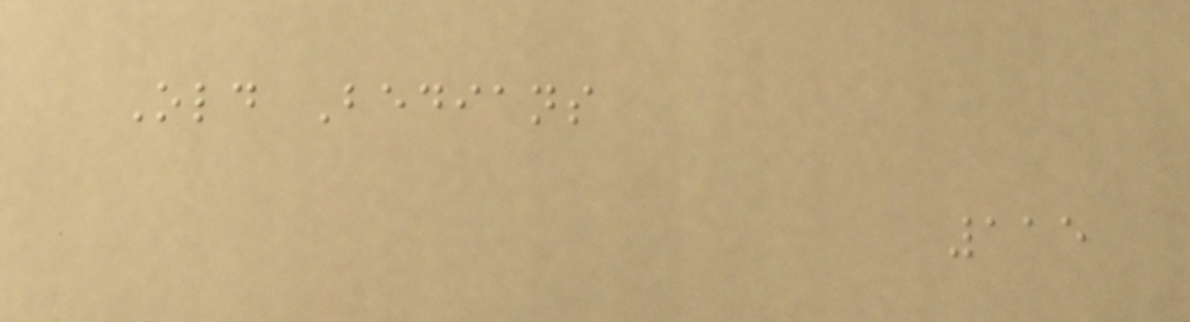Old Bedians
115
